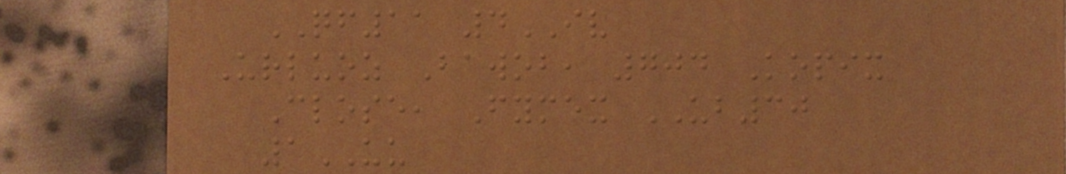QF11 4IV
Urluoz Bawob, 704 Kopix
Close, Fymex UB30
1UU
